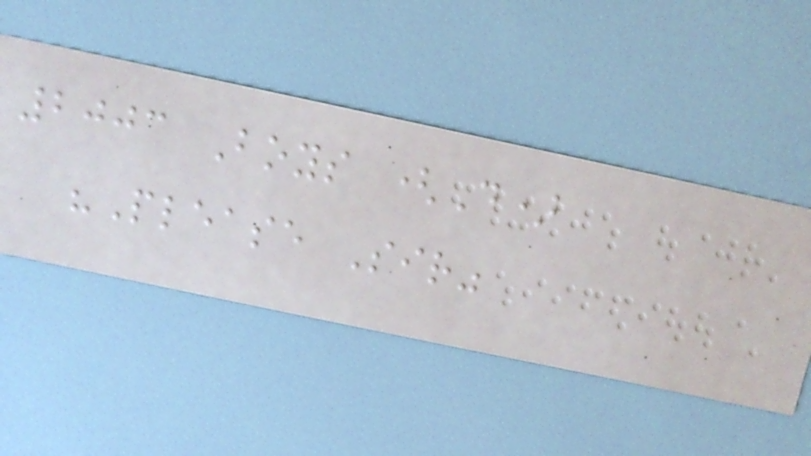2003 Boys (D)
"Please Sir"
